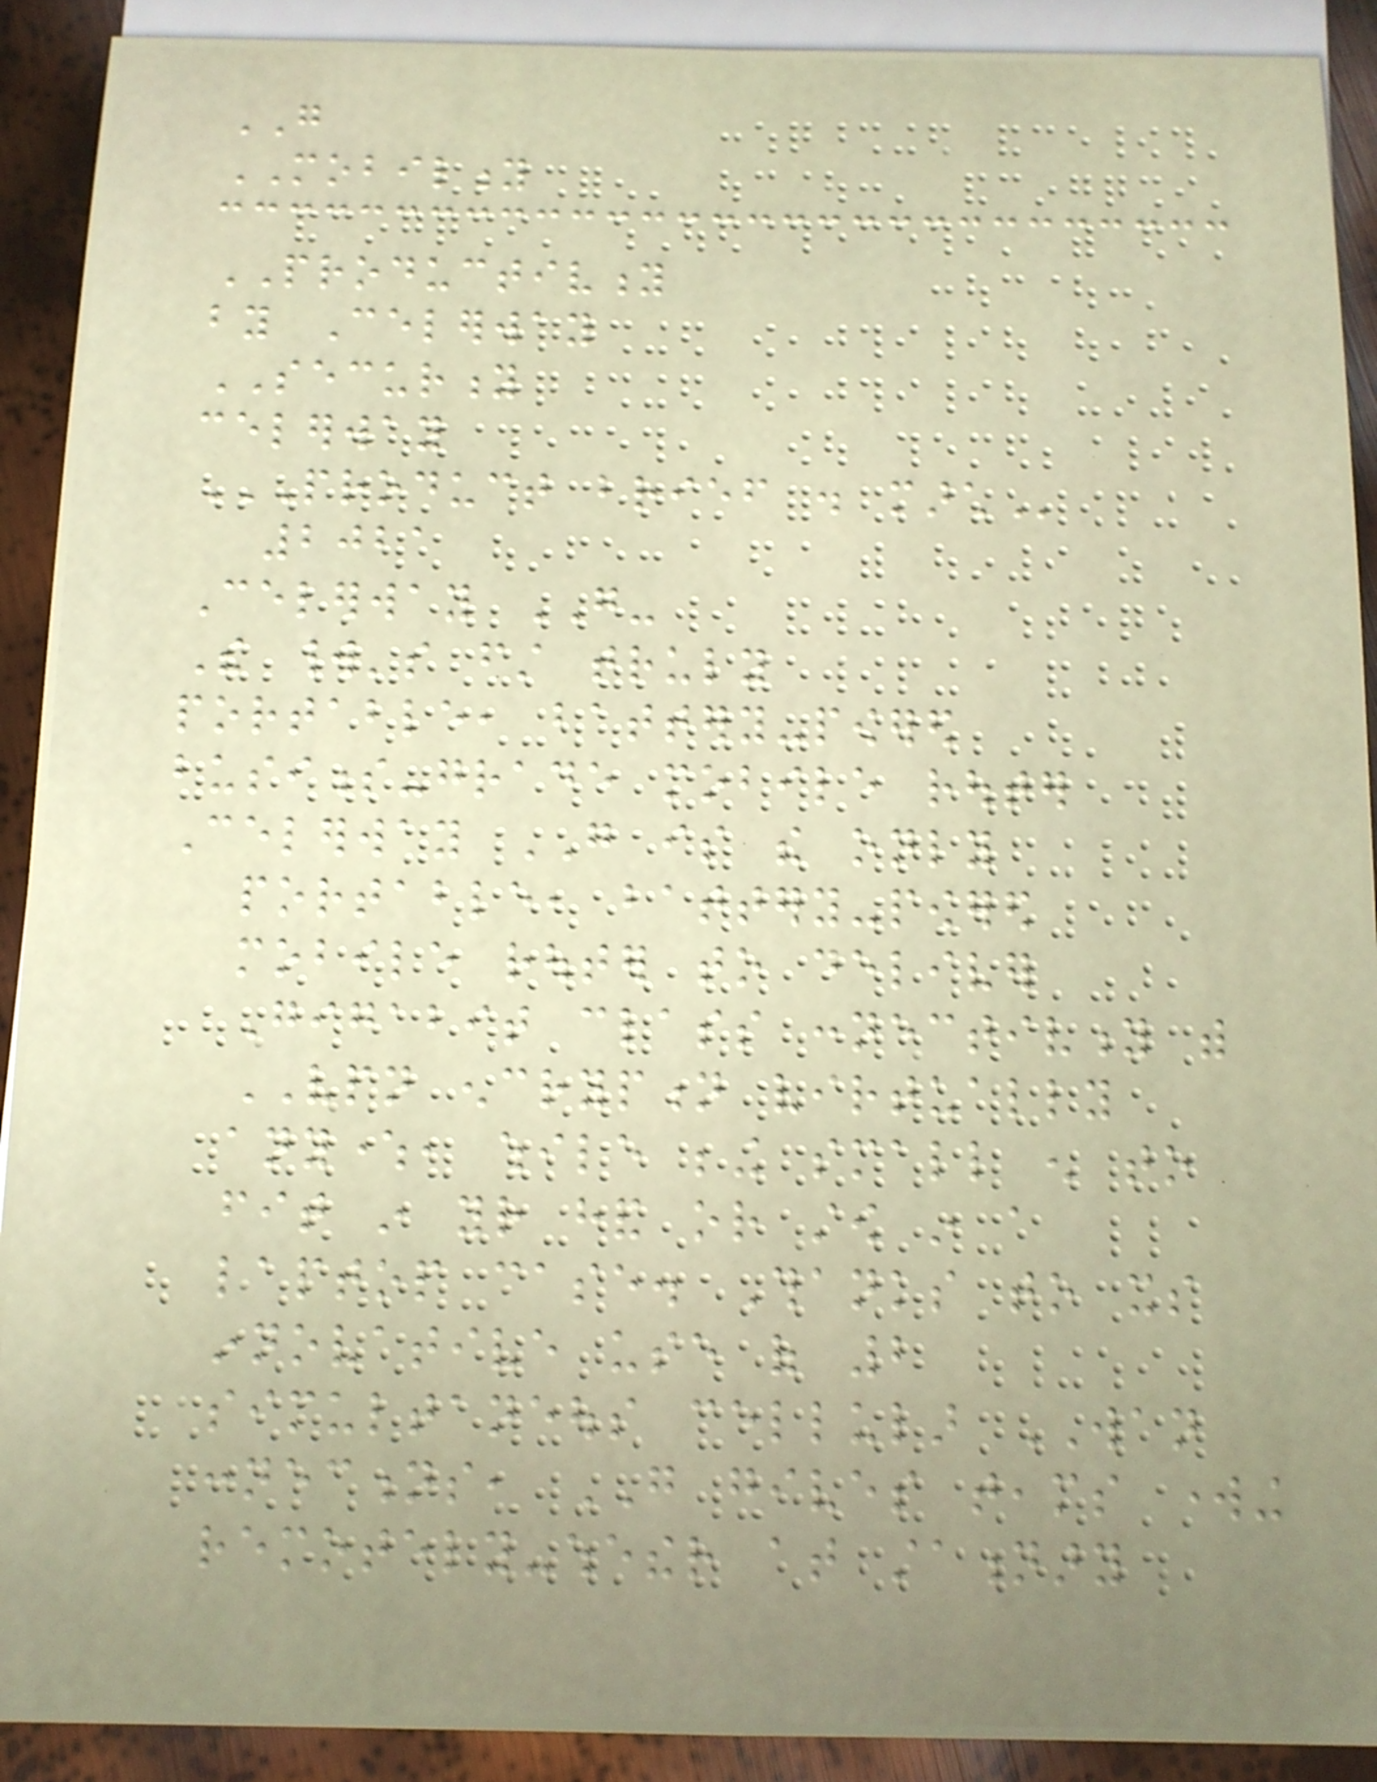GO
MOBILITY
PRODUCTIVITY
by Celerway
SECURITY
celerway
PRODUCT BRIEF . MARCH
2021
Celerway GO-
The world's first truly
portable, battery-powered
business-grade mobile router
Celerway GO is the only
portable, battery-powered
mobile router to deliver
Gigabit class connectivity with
VPN encryption virtually
anywhere, while being small enough to
fit in your hand or stow in a
laptop case. Thanks to its
innovative use of 2
simultaneous cellular WAN
connections, GO gives teams working
remotely-whether at stationary
